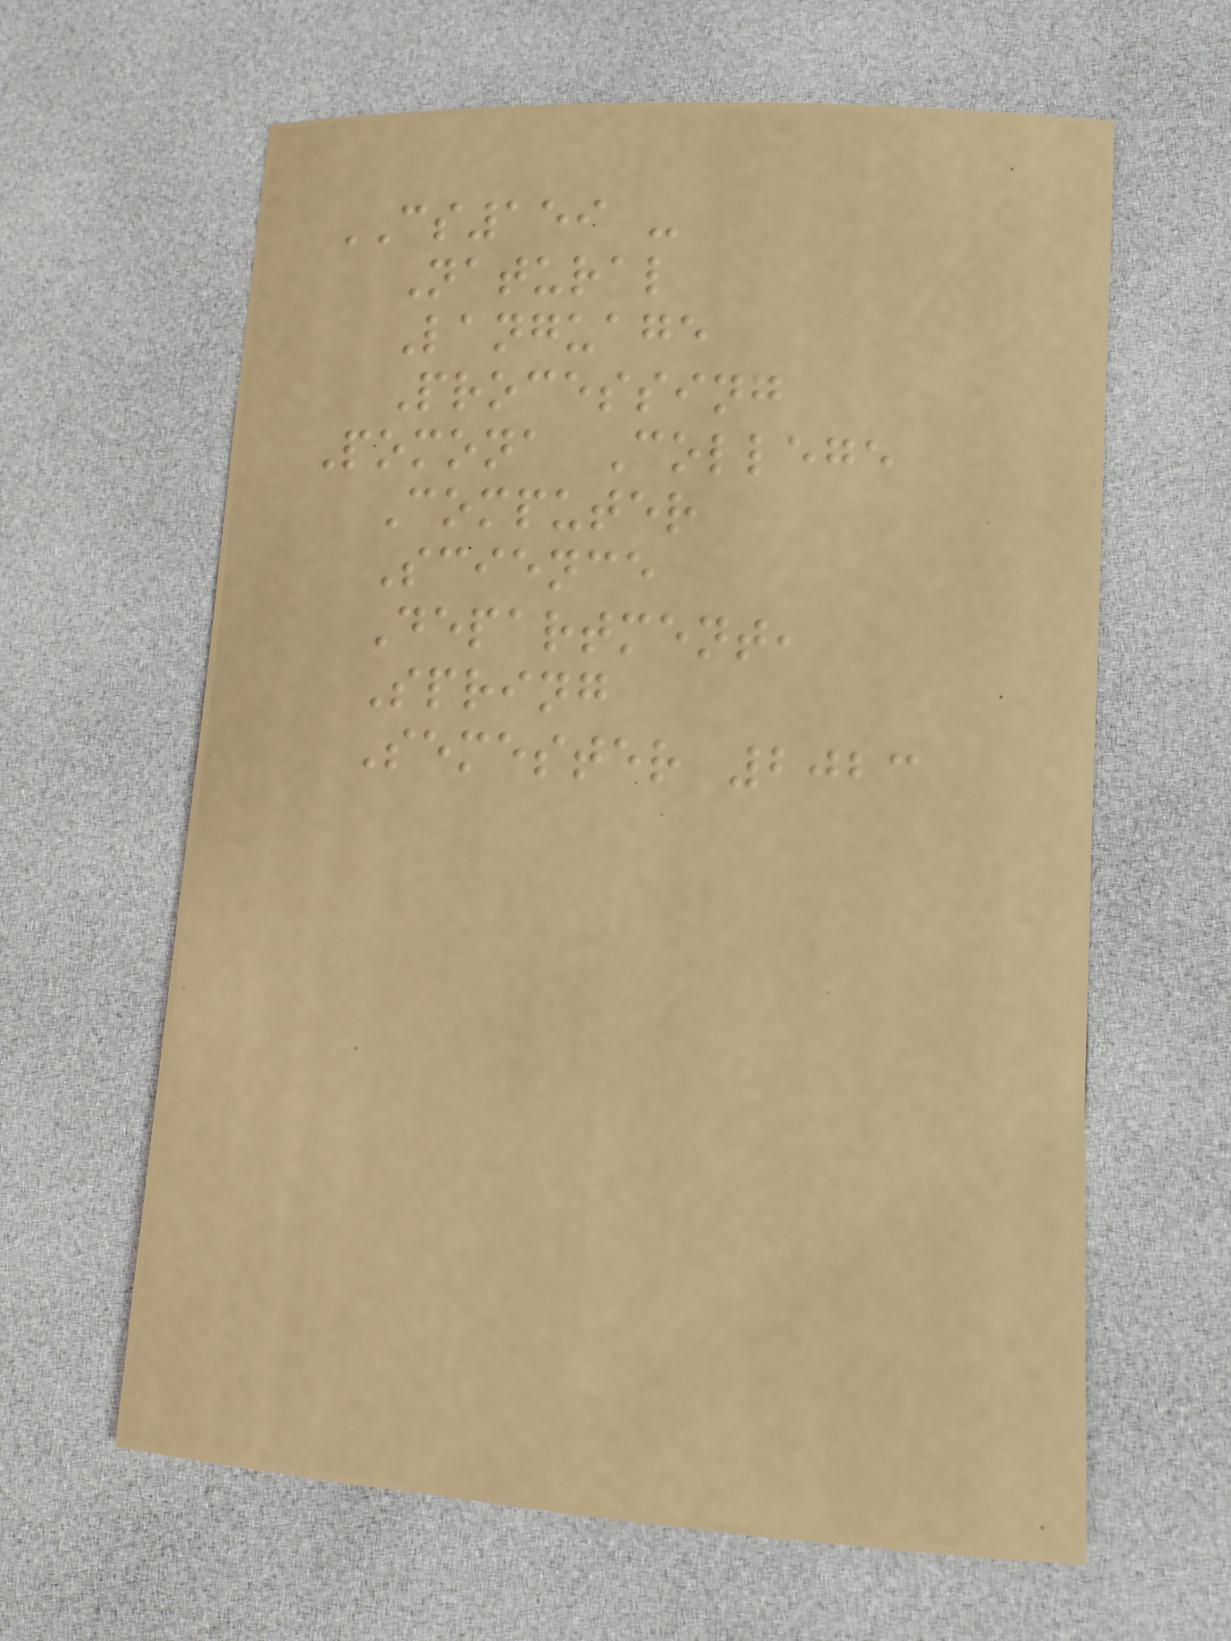CS159 -
Natural
Language
Processing
Pomona College
Computer
Science
Department,
Spring
Semester 2023
